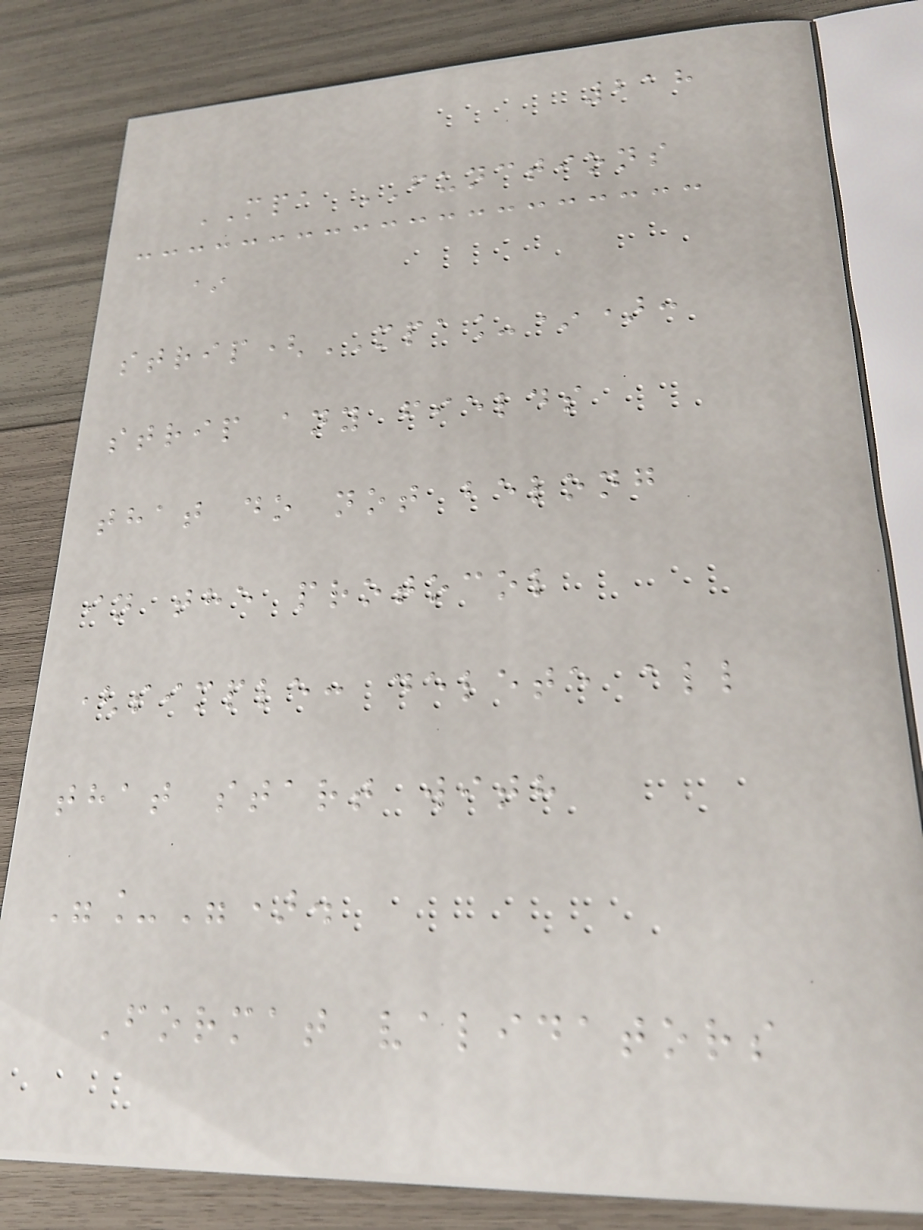218
MPA FUNCTIONS
*
strip(MPA_*):
strip any fields
that do not belong
in the protocol
(simple: delete all
that start with
"_").
Format validators
